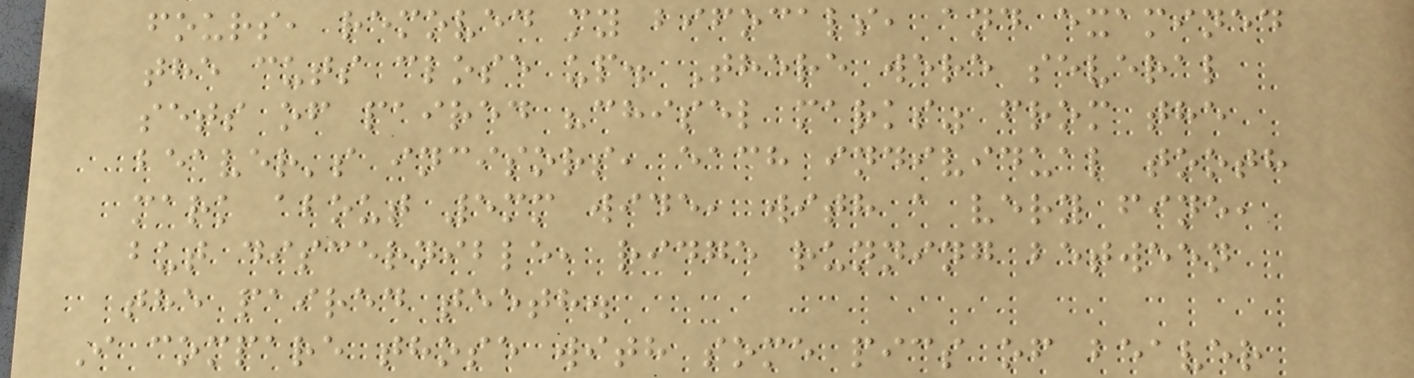fours, removed my bifocals, and examined
the cuts close up. There were several
sets of paired "chisel marks" from the
beaver's incisors, each individual tooth
mark about 5mm wide, with a very fine,
but discernible, ridge running between
the paired teeth.
I compare those with some pics of beaver
